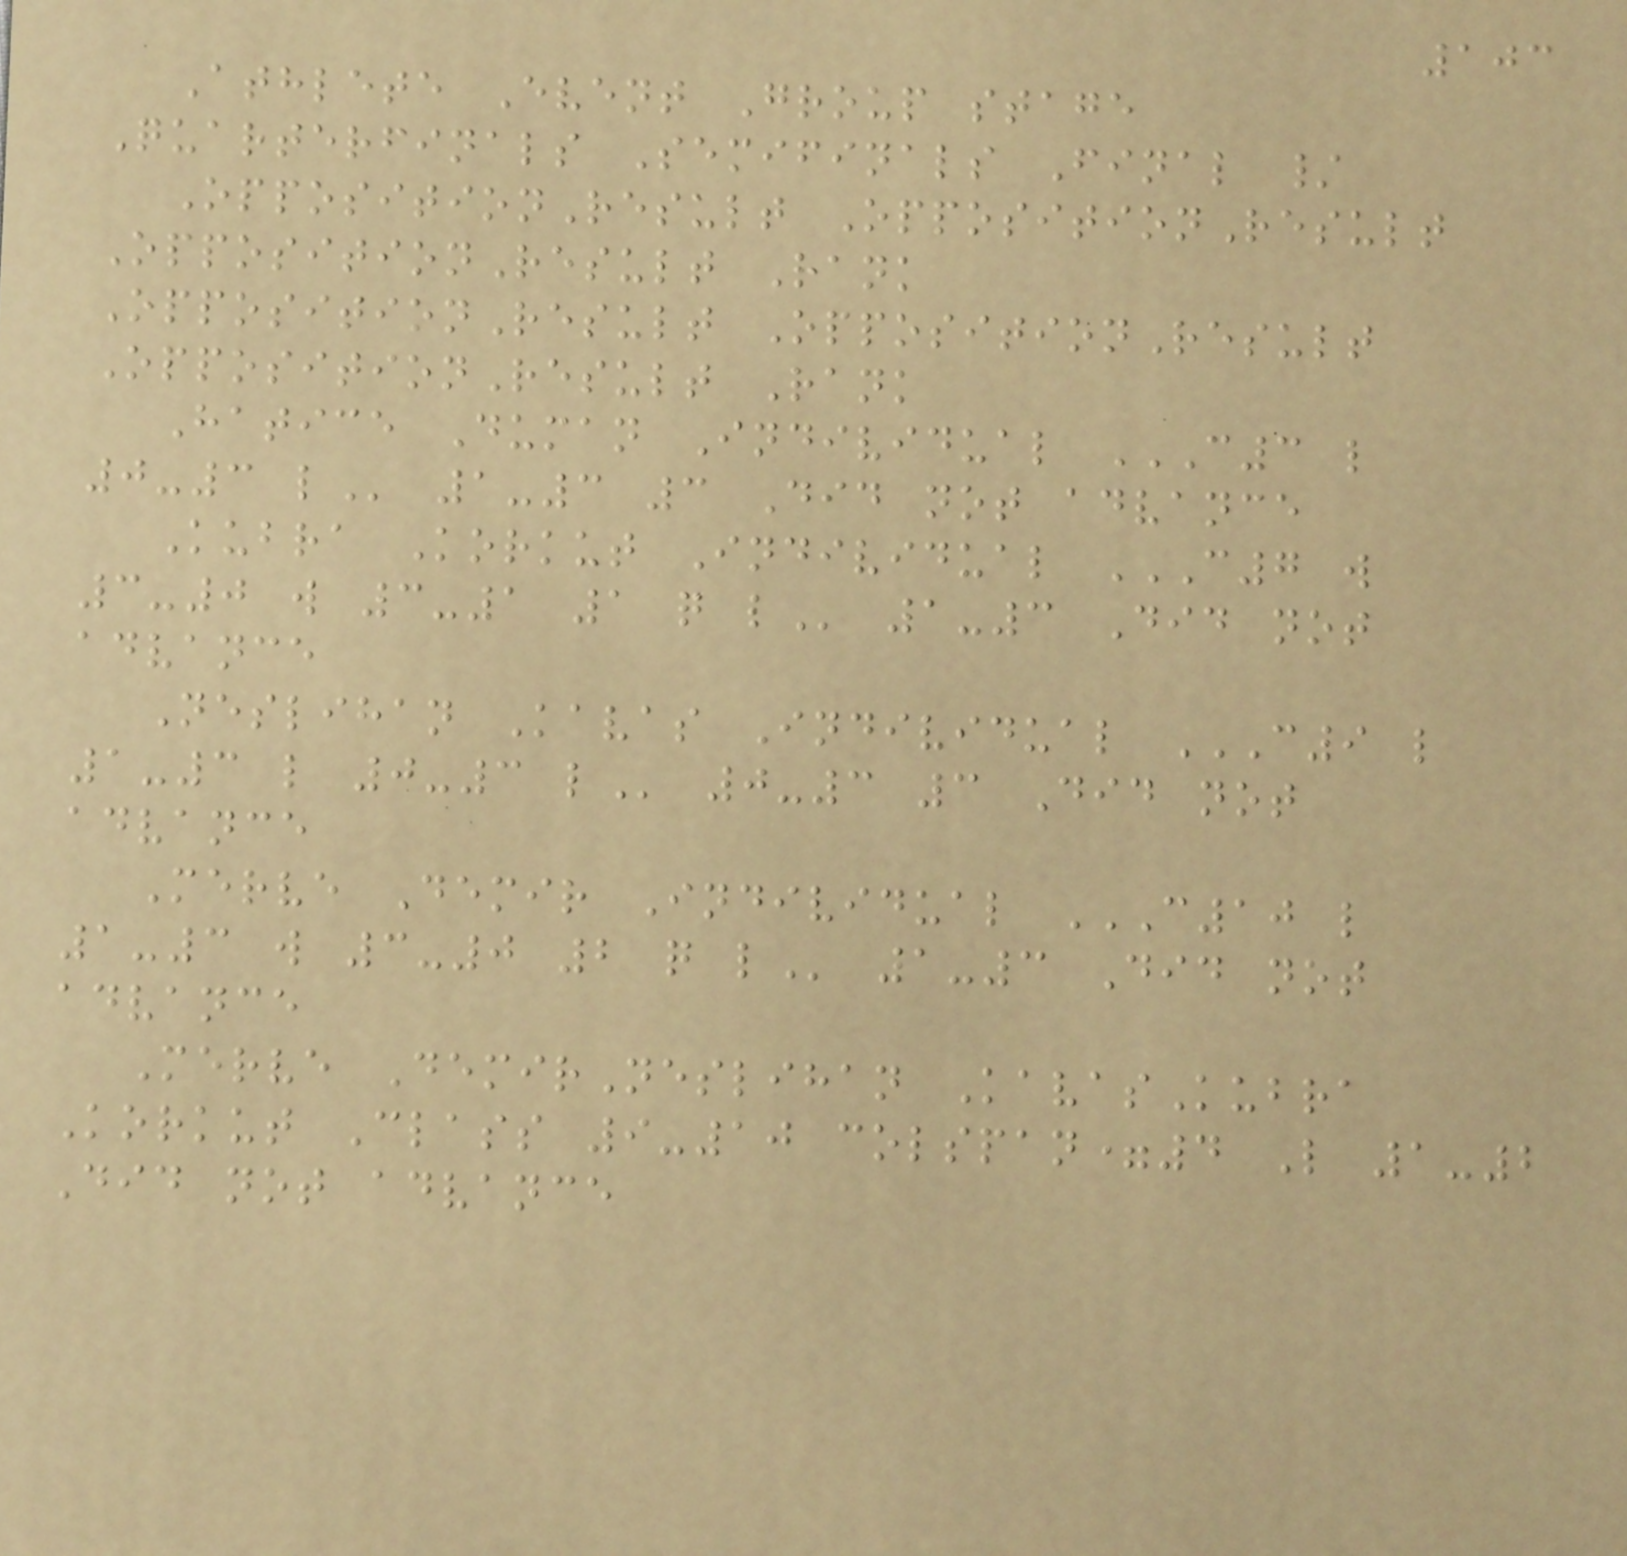103
Athlete Event Group stage
Quarterfinals Semifinals Final /
OppositionResult OppositionResult
OppositionResult Rank
OppositionResult OppositionResult
OppositionResult Rank
Hatice Duman Individual C3 L
0-3 L 1-3 3 Did not advance
Kubra Korkut Individual C7 W
3-0 W 3-1 1 Q L 1-3 Did not
advance
Neslihan Kavas Individual C9 L
1-3 L 0-3 L 0-3 3 Did not
advance
Merve Demir Individual C10 L
1-3 W 3-0 2 Q L 1-3 Did not
advance
Merve DemirNeslihan KavasKubra
Korkut Class 9-10 colspan=4 L 1-2
Did not advance
